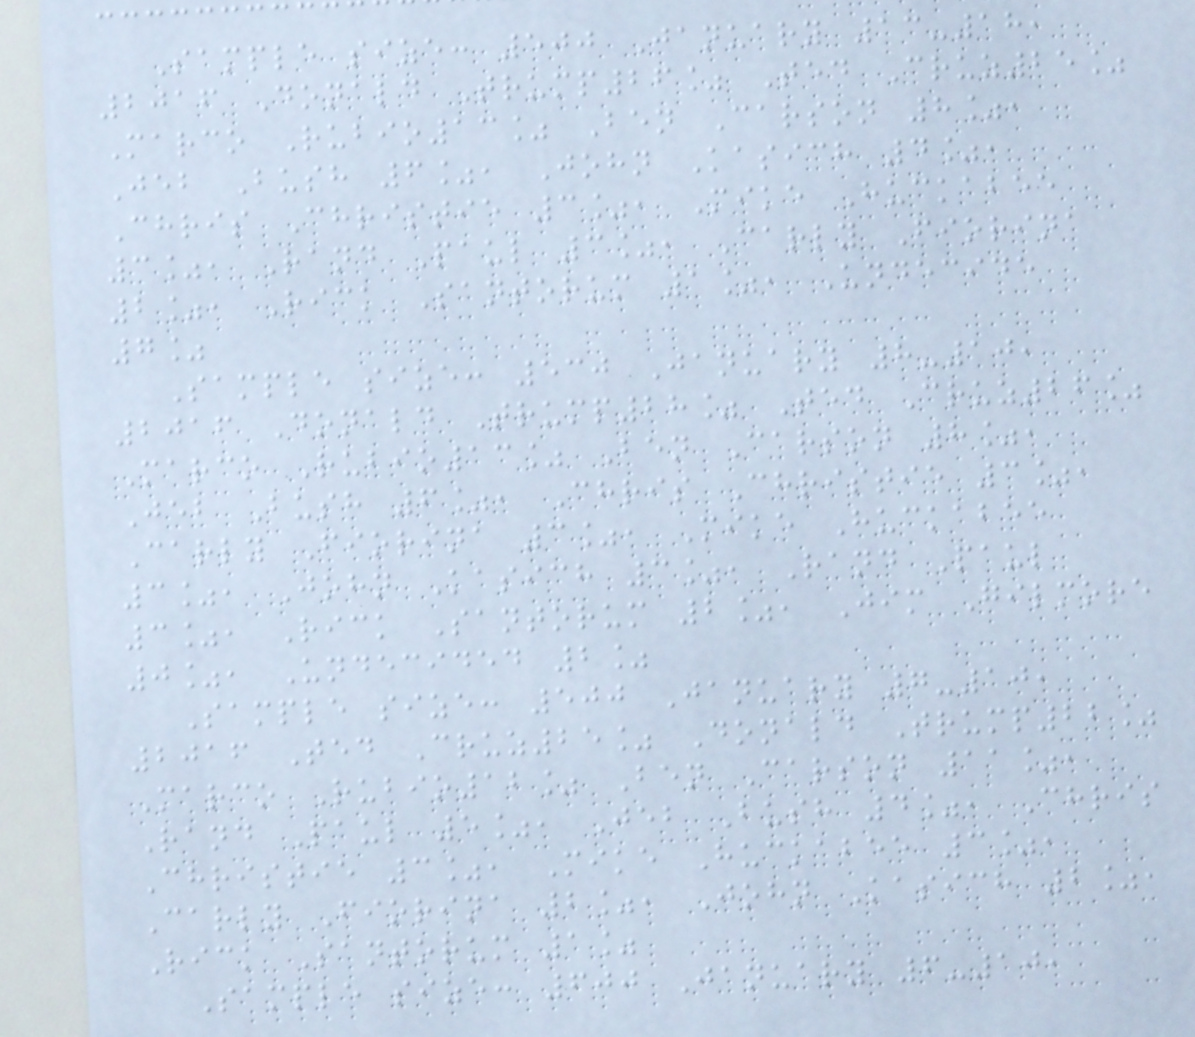Sample size: 500 January 13-18,
2016 Donald Trump26% Ted Cruz25%
Marco Rubio13% Ben Carson 8%,
Jeb Bush 6%, John Kasich 4%,
Chris Christie 3%, Mike Huckabee
3%, Rand Paul 3%, Carly Fiorina
2%, Rick Santorum 1%, Undecide
7%
Sample size: 530 January 8-10,
2016 Donald Trump28% Ted Cruz26%
Marco Rubio13% Ben Carson 8%,
Jeb Bush 6%, Chris Christie 3%,
Carly Fiorina 3%, Mike Huckabee
3%, John Kasich 3%, Rand Paul
3%, Rick Santorum 2%, Jim Gilmore
0%, Undecided 2%
Sample size: 500 January 7-10,
2016 Ted Cruz25% Donald Trump22%
Marco Rubio12% Ben Carson 11%,
Rand Paul 5%, Jeb Bush 4%, Chris
Christie 3%, Mike Huckabee 3%,
Carly Fiorina 2%, John Kasich 2%,
Rick Santorum 1%
Sample size: 600 January 6-10,
